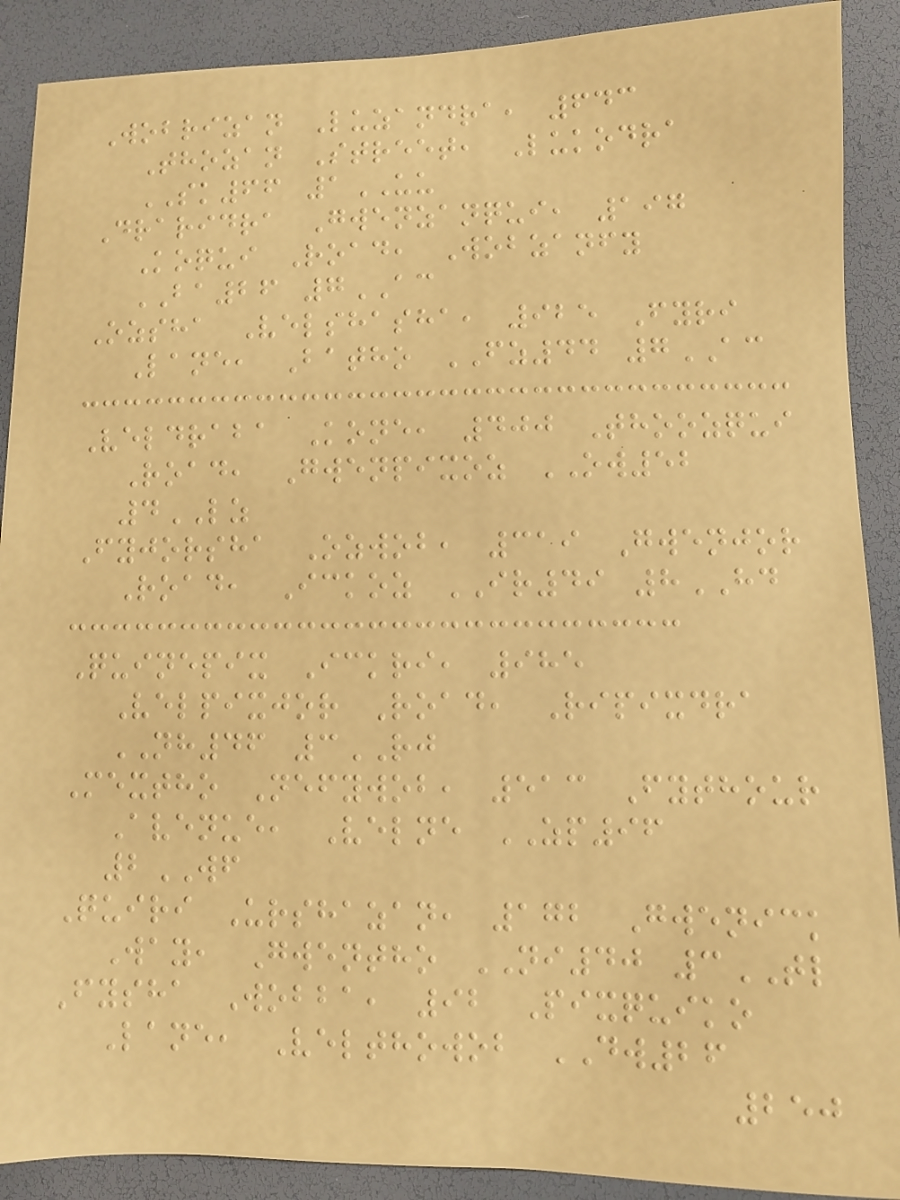Wobrizan Luzandra, 643
Thozan Street, Lukodra
SK66 1UU
Draridra Gwenzanqui, 197
Koqui Road, Wobzanfy
BA26 7AC
Ozsha Velshasha, 925 Fyri
Lane, Batho FZ44 7AC
Veldraba Kone, 400 Thoozqui
Road, Gwenpixoz OW52
4LZ
Fyjorsha Ozwob, 319 Gwenjor
Road, Ickoz IR49 8HD
Quinepix Ickri, 985
Velpixjor Road, Ripixdra
NH46 3RJ
Mextho Nefywob, 513 Fythour
Avenue, Velne ZP96
2WF
Quiri Urshazan, 172 Gwenick
Way, Gwentho NI40 3TL
Fysha Wobba, 92 Pixquiko
Lane, Velthowob DW26
250
